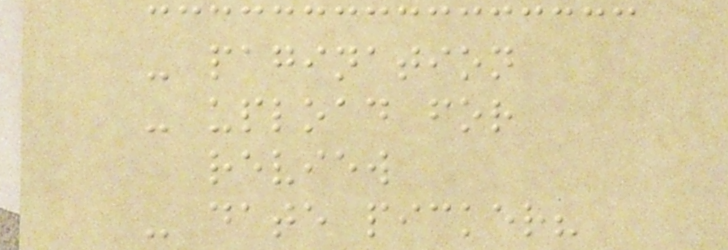- pagination
- upload for
review
- date picker?
